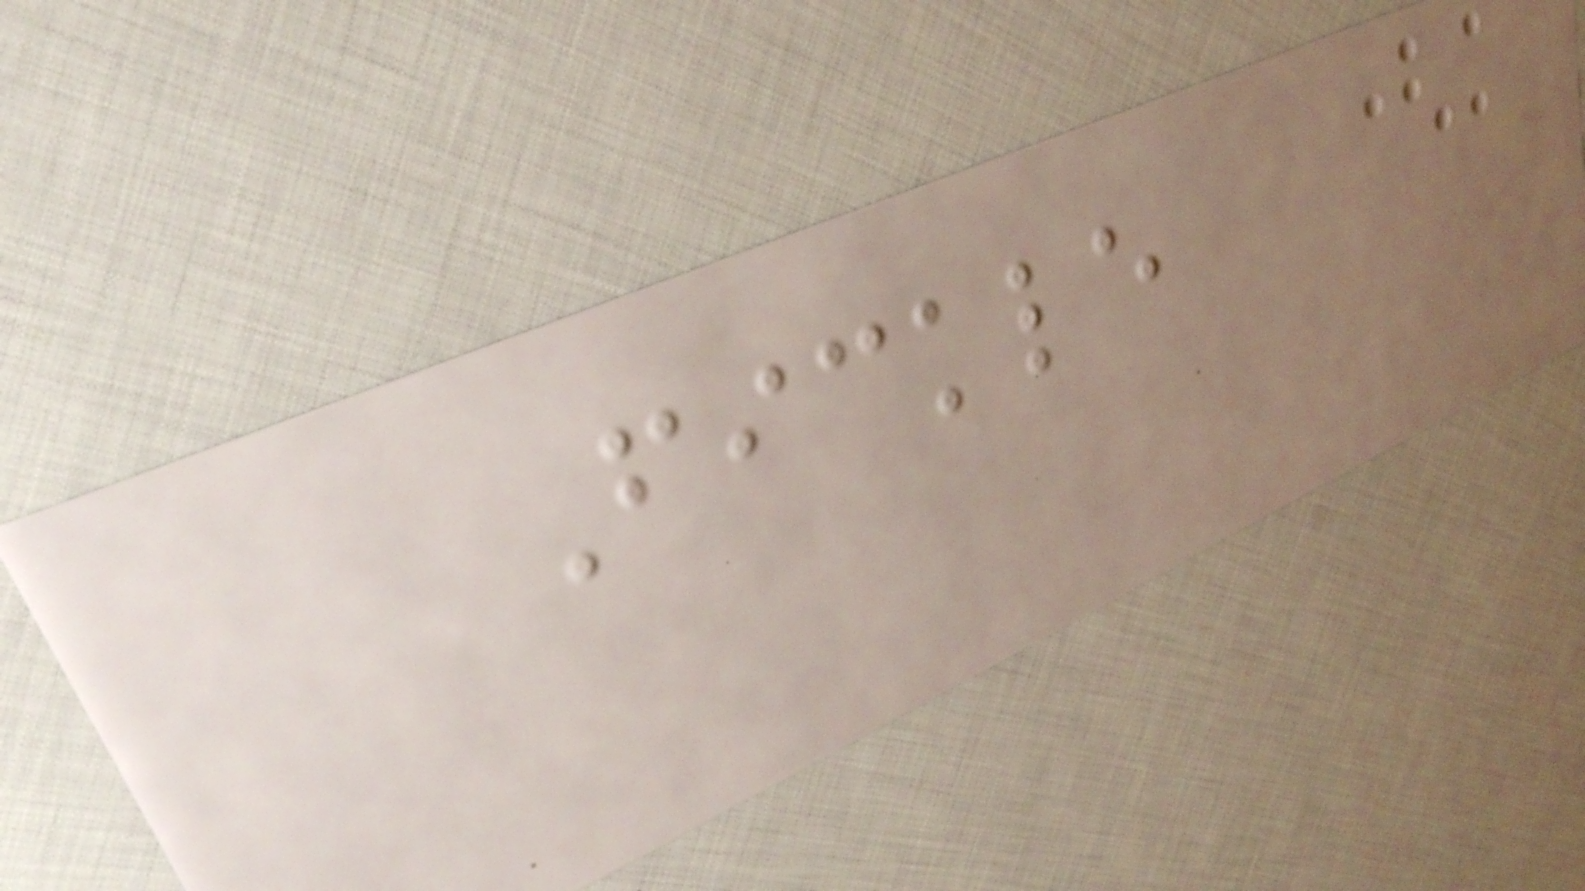Fickle
